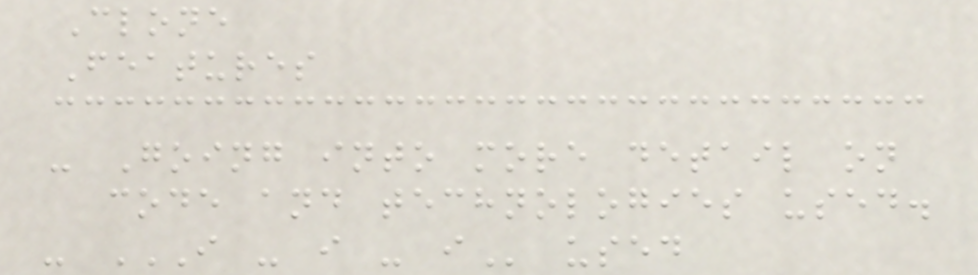Clone
Features
- Going into more detail on
code and technologies used.
- I - I - I used
